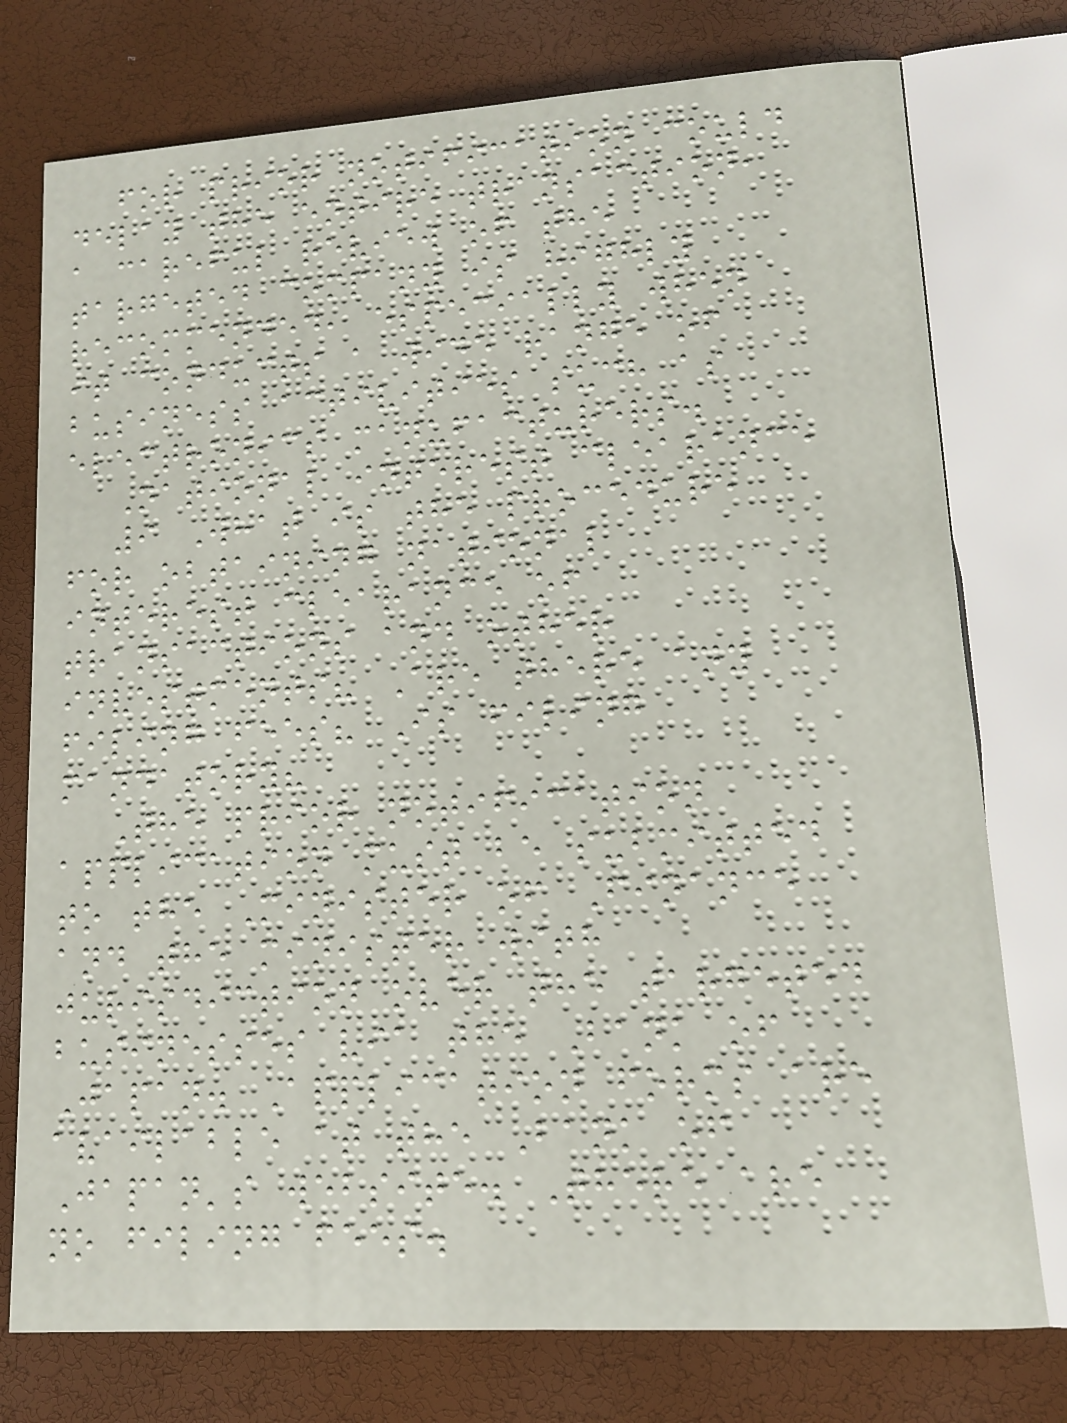for prior notification could
delay the entire transaction,
a careful review of the
targeted company is highly
recommended, especially when
it conducts a wide range of
business activities such as
electronics manufacturers.
National interest clearance
9 What is the procedure
for obtaining national
interest clearance of
transactions and other
investments? Are there any
filing fees? Is filing
mandatory?
The prior notification
application must be submitted
to the Minister of Finance
and the minister with
jurisdiction over the targeted
businesses via the Bank of
Japan. Application forms are
available at the Bank of
Japan's website. There are
no filing fees.
